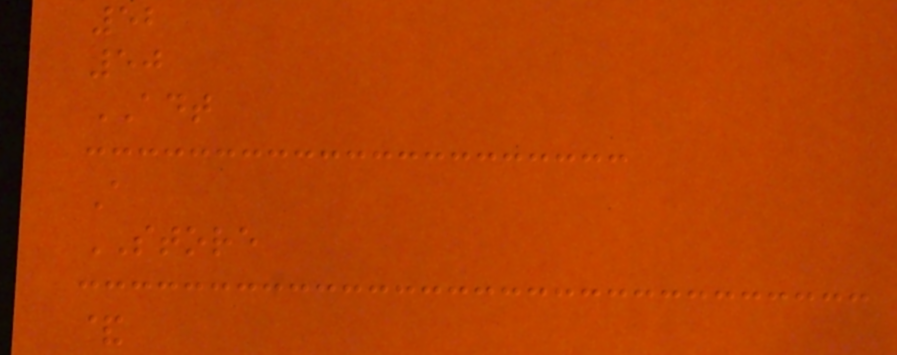52
50
ADT
A
STORE
&
